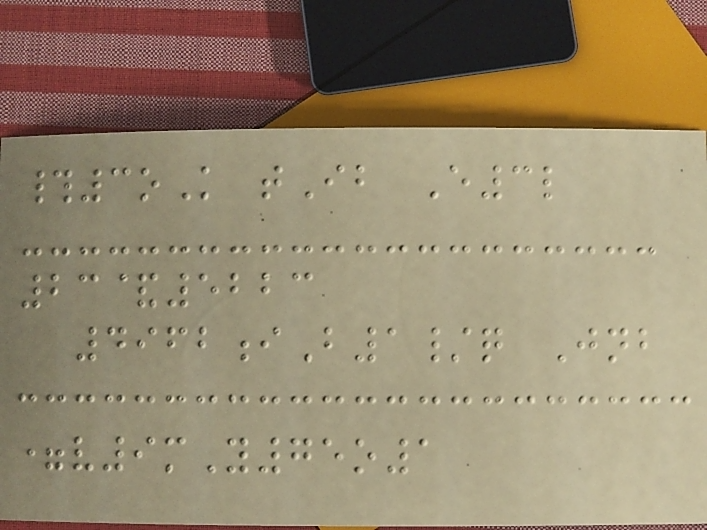#3oK tIb E3l
23&5223
4962iB1/q Jnb
=v9mY75o1
